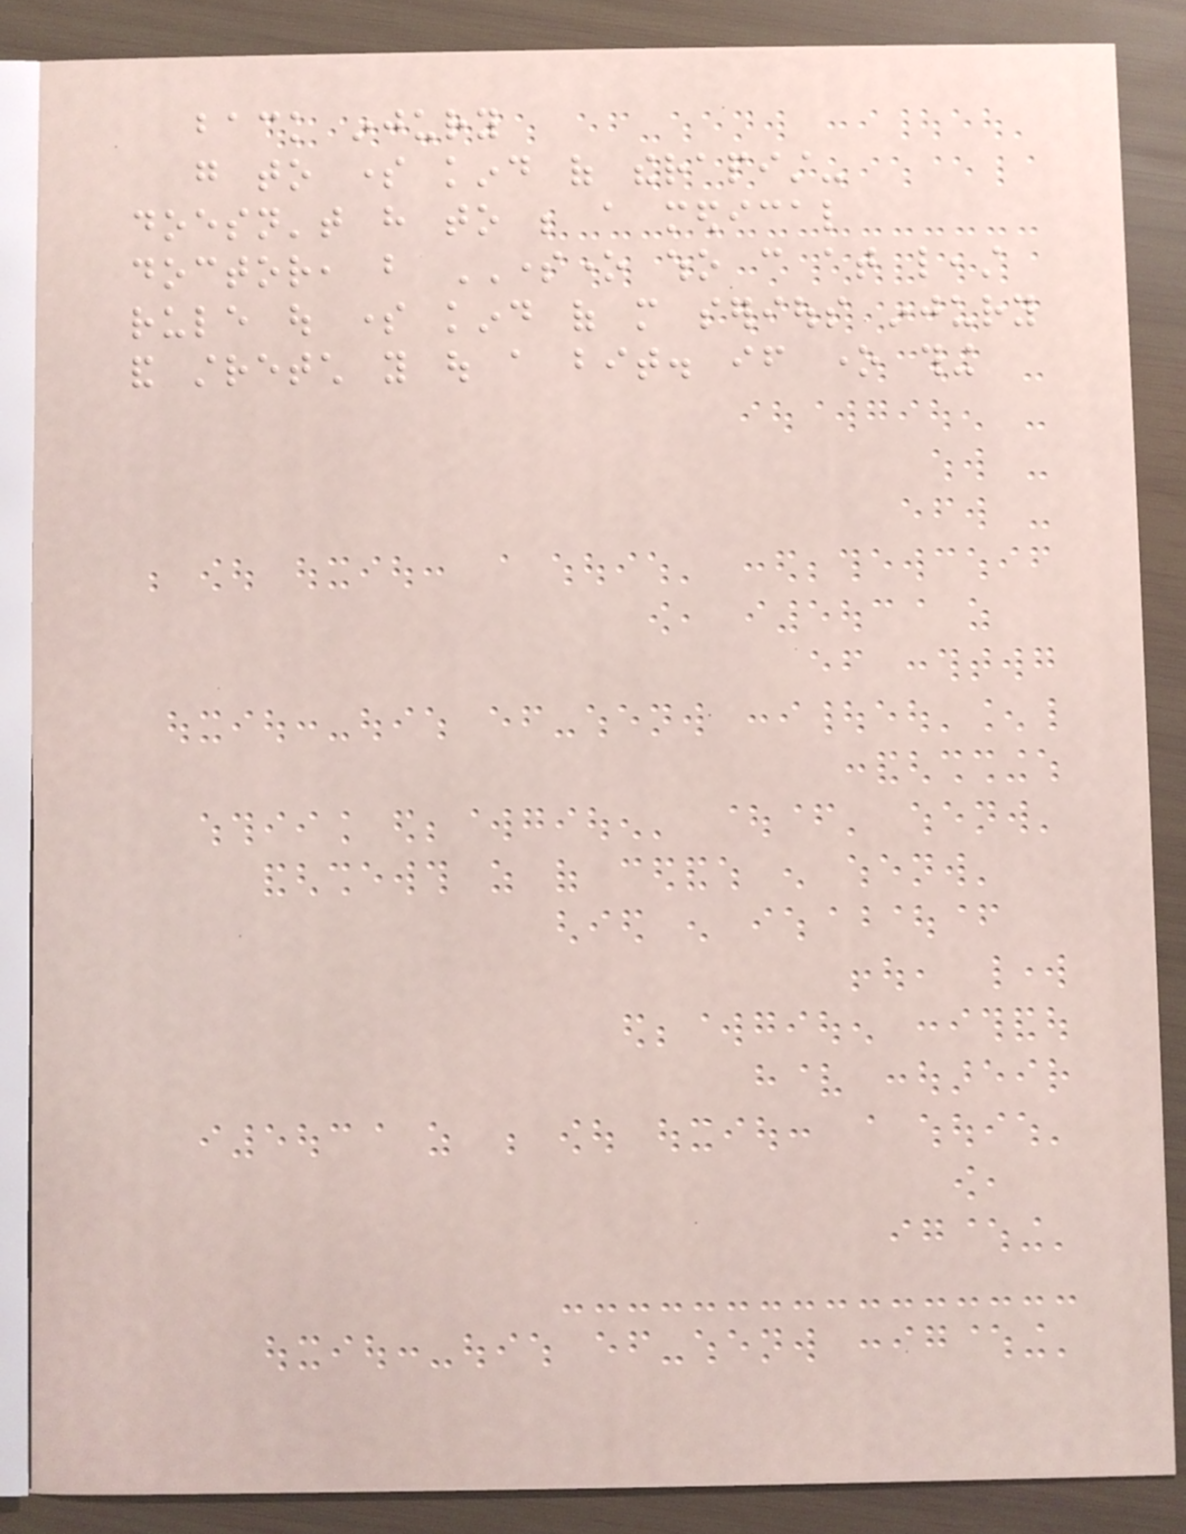back injury
go to some kind of therapist-
doesn't have to be a medical
doctor, but SOMEONE who can at least
rule out some kind of more serious injury
and stretch you out a bit. if one thing
